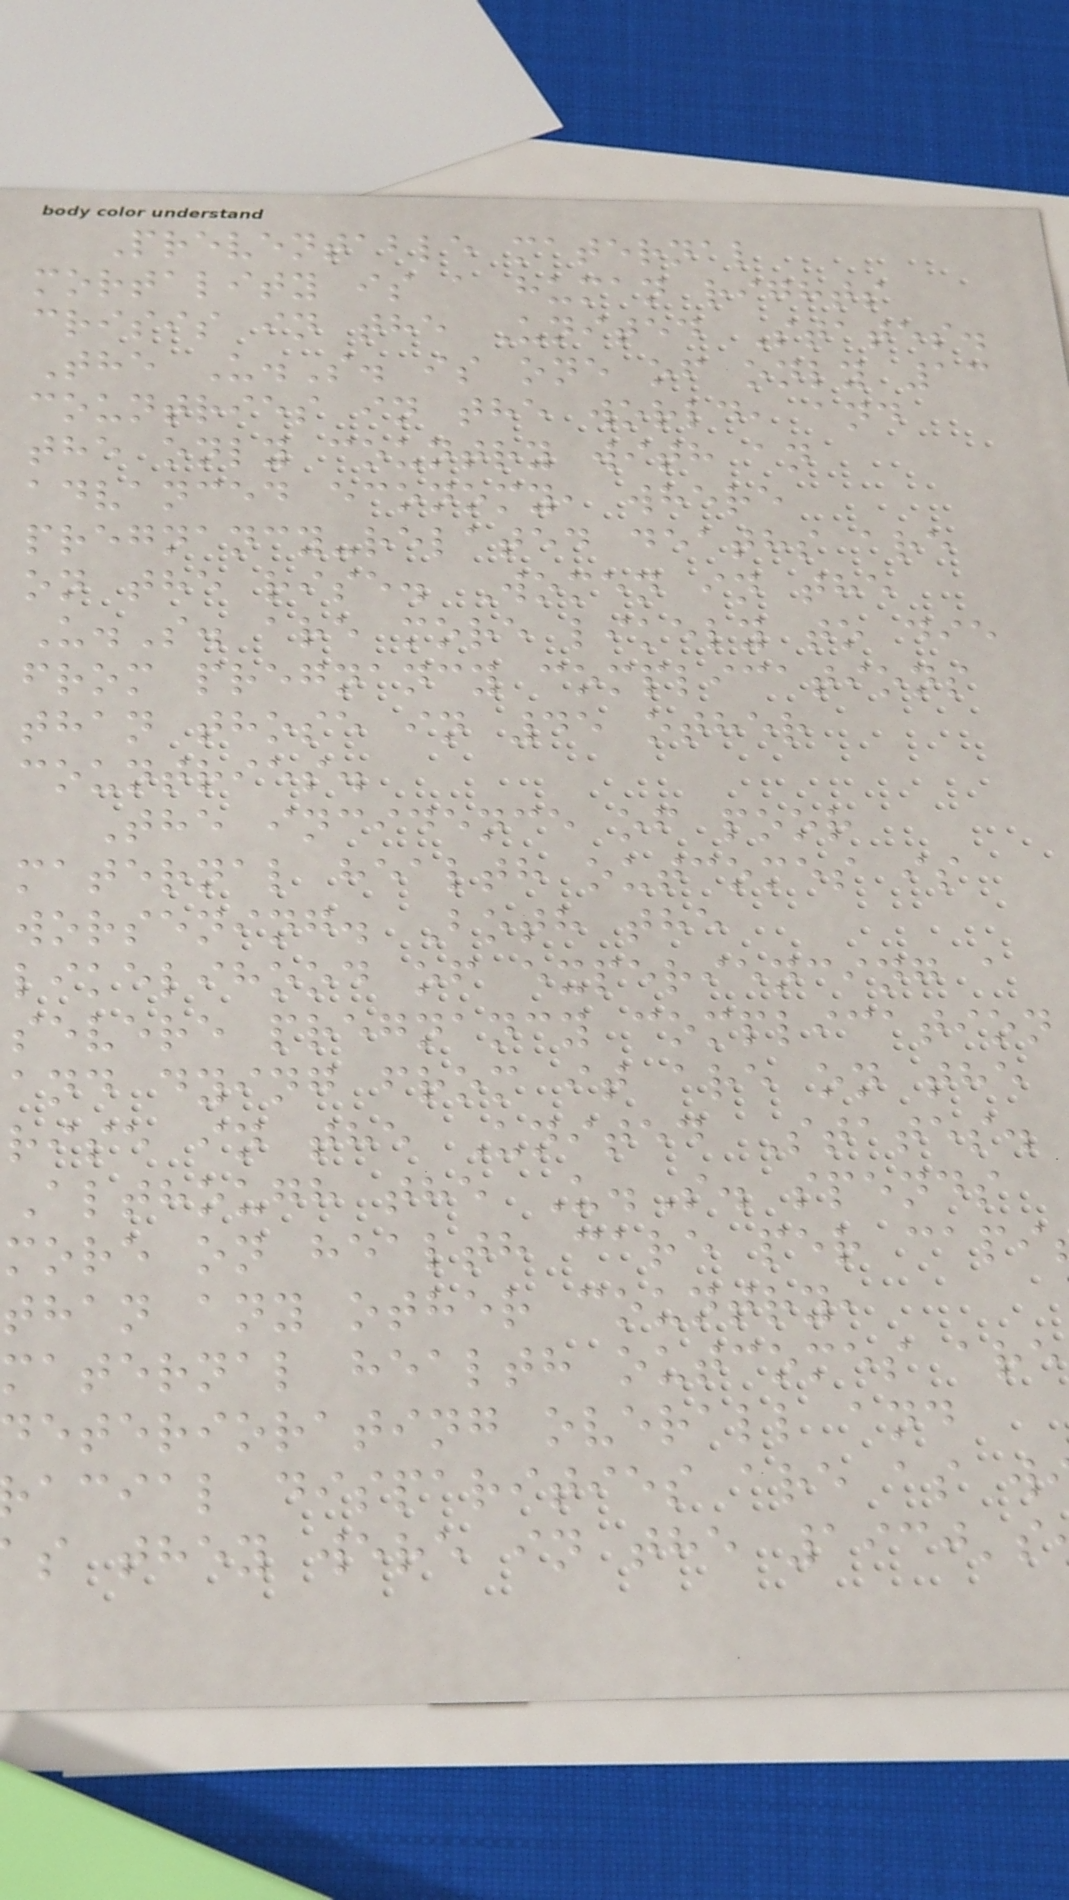Preventable maternal
mortality is a human rights
crisis in the United States.
The U.S. is one of only 13
countries in the world, and
the only country with an
advanced economy, where
pregnancy-related deaths are
on the rise. Women in the
U.S. are more likely to die
from pregnancy complications
than those in 45 other
countries.
The incidence of poor
maternal health outcomes is
worsening. Both the
likelihood of experiencing a
severe pregnancy complication
and dying from it are on the
rise in the United States.
Although the U.S. spends
more on health care per capi
than any other country,
maternal health outcomes are
eteriorating overall and
acial disparities are as w
s they were in the 1930's
